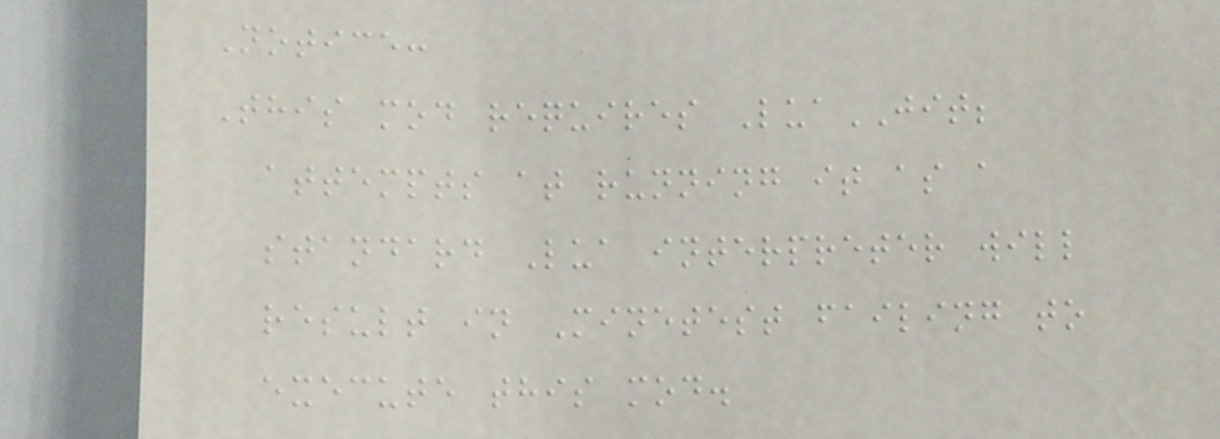Notice:
This mod requires LuaJIT;
attempts at running it as a
standard Lua interpreter will
result in Minetest failing to
execute this mod.
